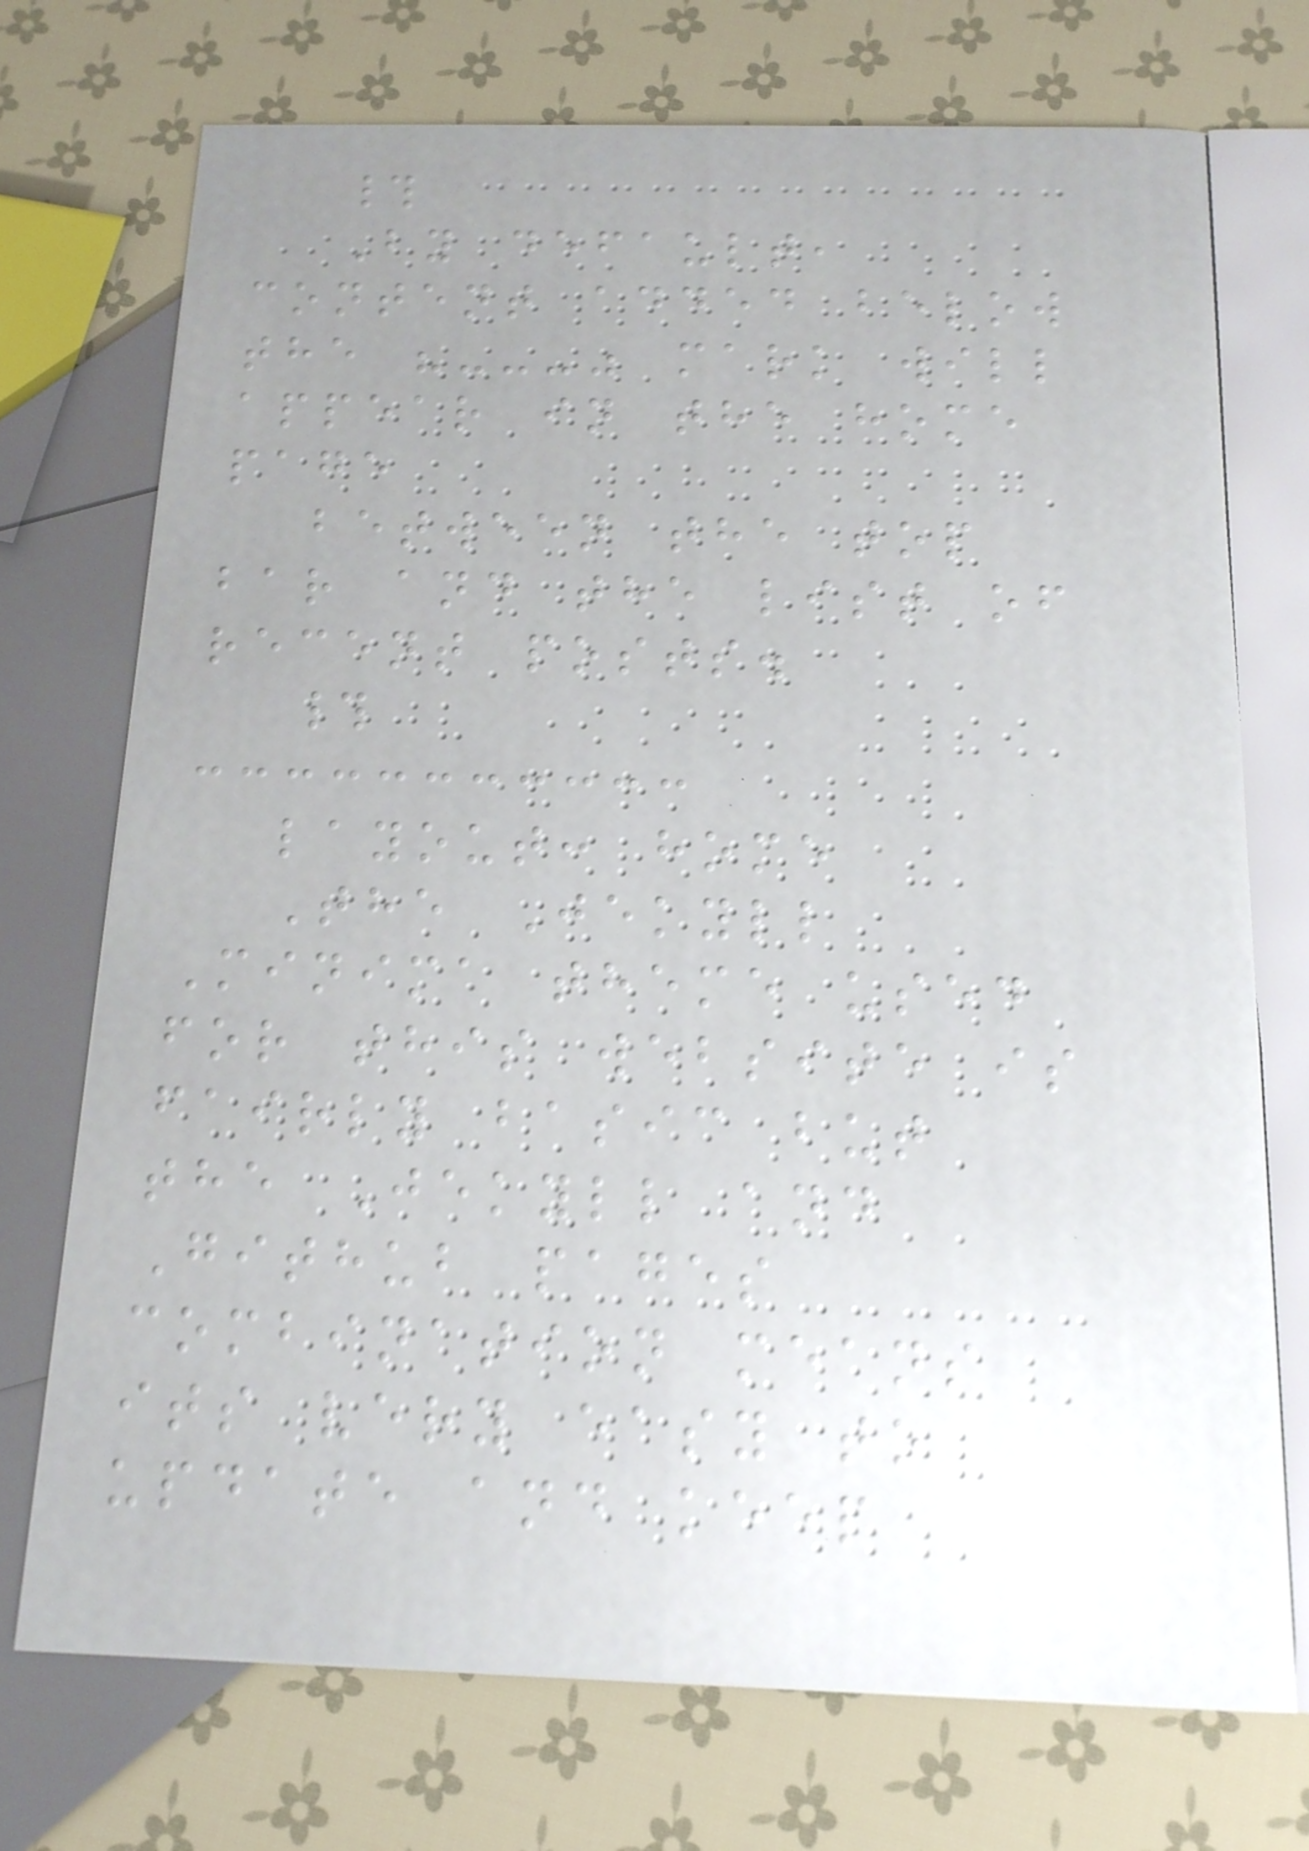#
By default,
content added below
the "---" mark will
appear in the home
page
between the top
bar and the list of
recent posts.
#
layout: home
The Jekyll
Minima theme used
for this website is
fairly basic but
the Jekyll and
Github pages
combination means
its very easy to
update and keep
